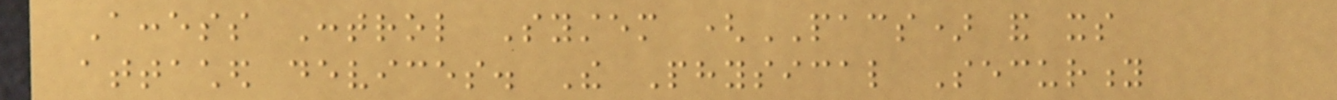Access Control System (PACS) and its
attached devices. The Physical Security
